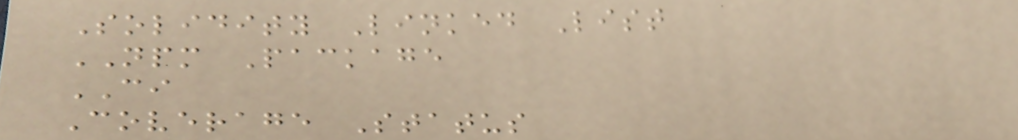Solidity Linked List
NPM Package
CI
Coverage Status
